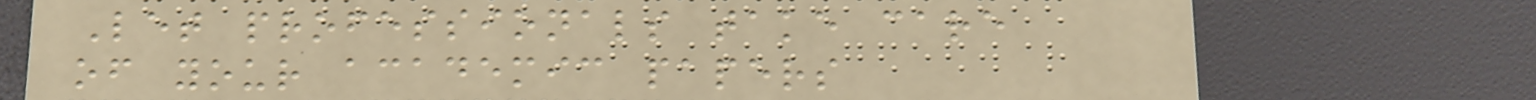Let professionals take care
of your academic papers
